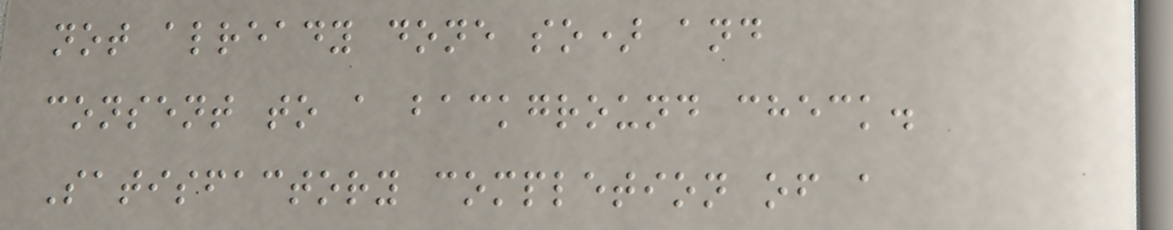not already done so) and
consent to a background check.
Satisfactory completion of a
